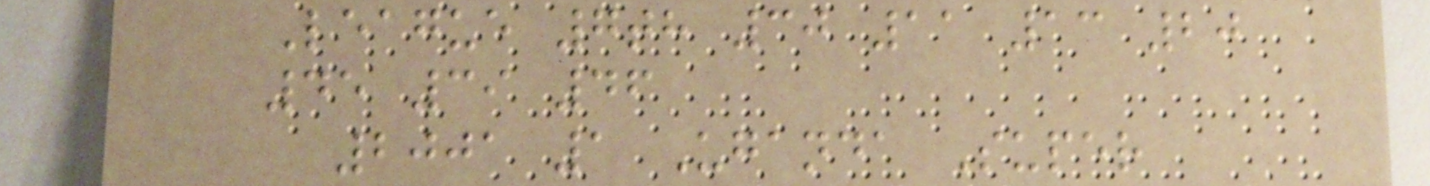League 7th 30 11 13 20
45 39 46
2001 1 Uganda Super
